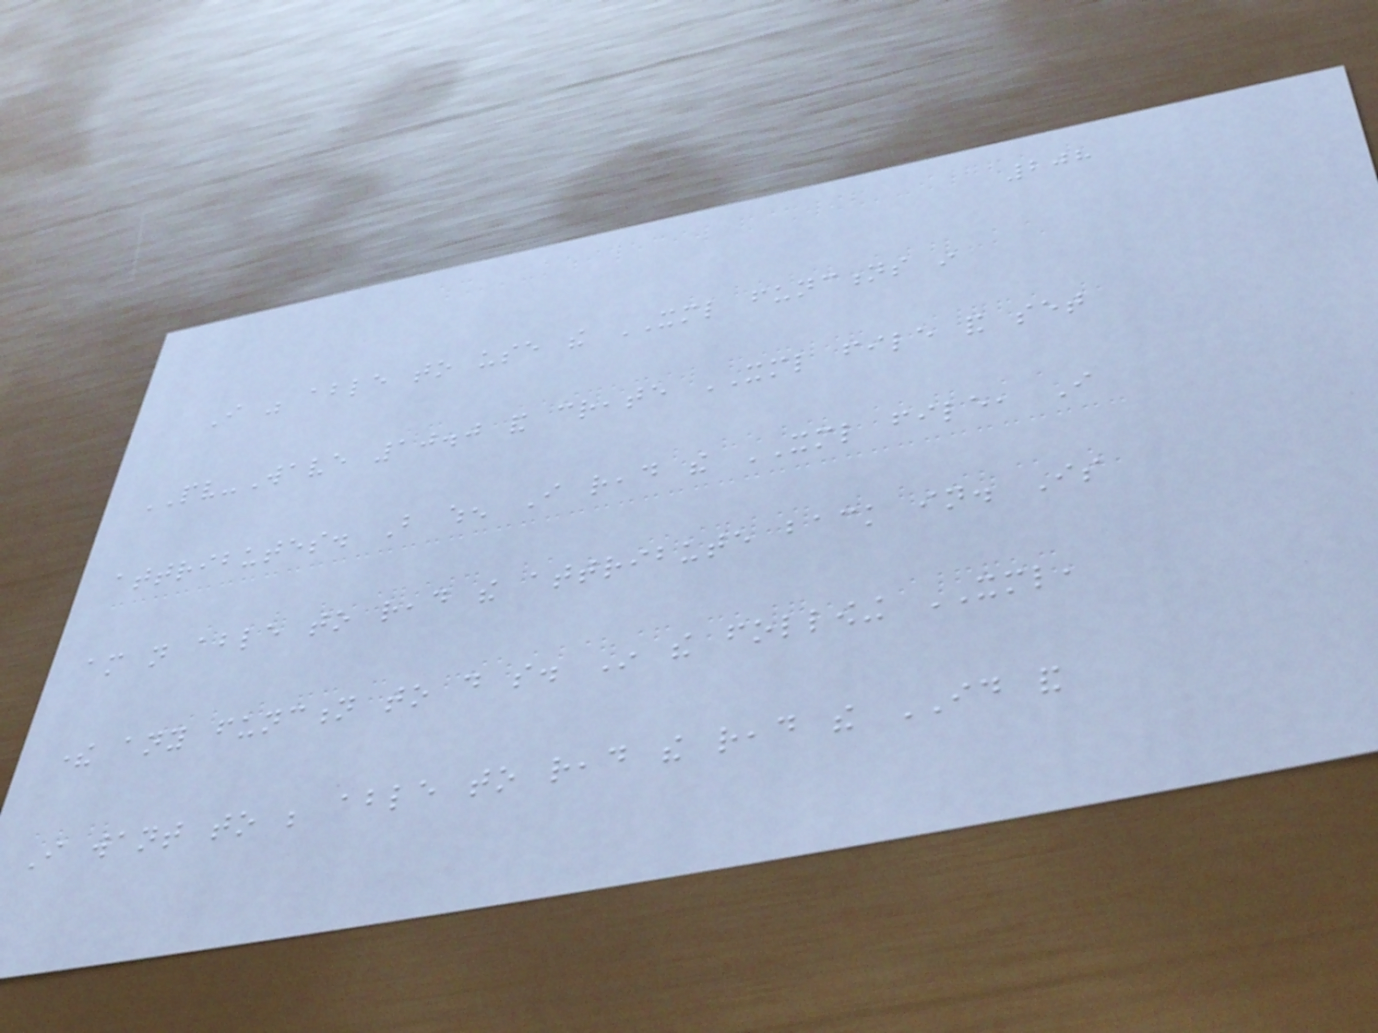208
I was able to use the XML functions in
PV-Wave 10.0 and create XML file and set
attributes. But when I read the XML file, I
am not able to read the attribute back in. Is
there any function to do so. In the following XML,
I want to be able to read the read the ID and
